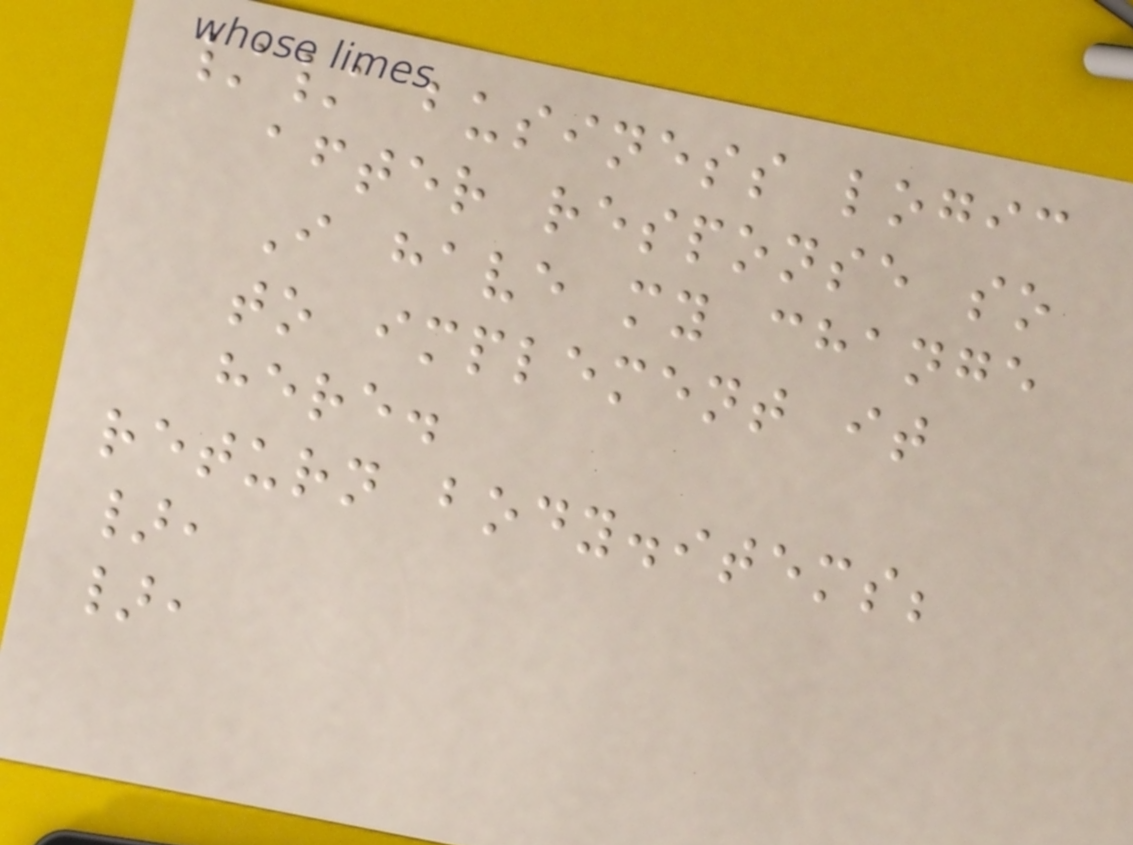// business logic
after response so
I have my change
to implement it
here.
return body.items;
},
},
